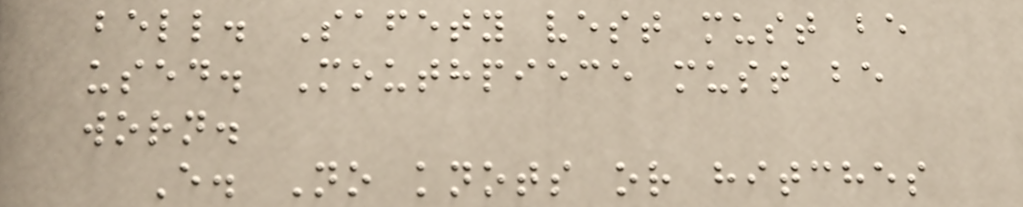bell. Safety vest must be
used. Mouthpiece must be
worn.
E. No knots or hitches
